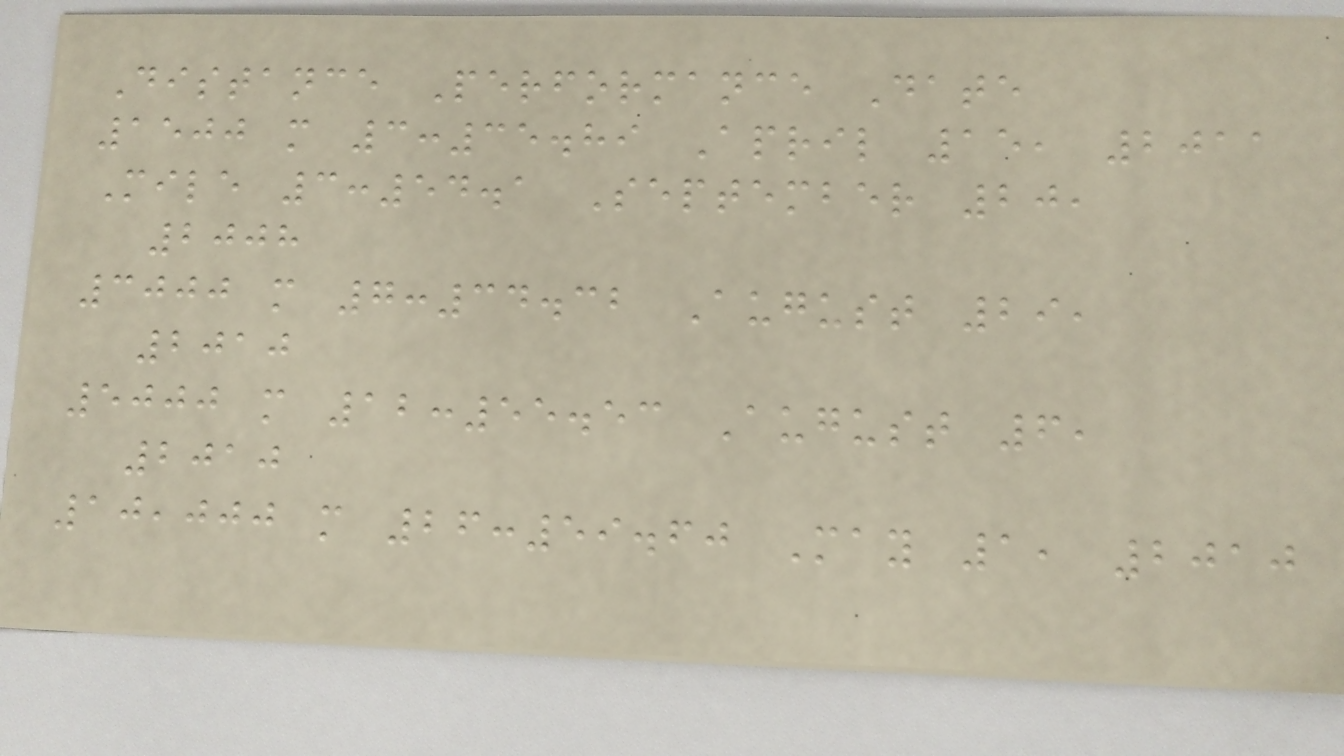Distance Performance Date
1500 m 3:35.89 April 15, 2011
Mile 3:54.1 September 20,
2008
3000 m 7:34.32 August 29,
2010
5000 m 12:55.53 August 6,
2010
10,000 m 26:59.60 May 1, 2010
